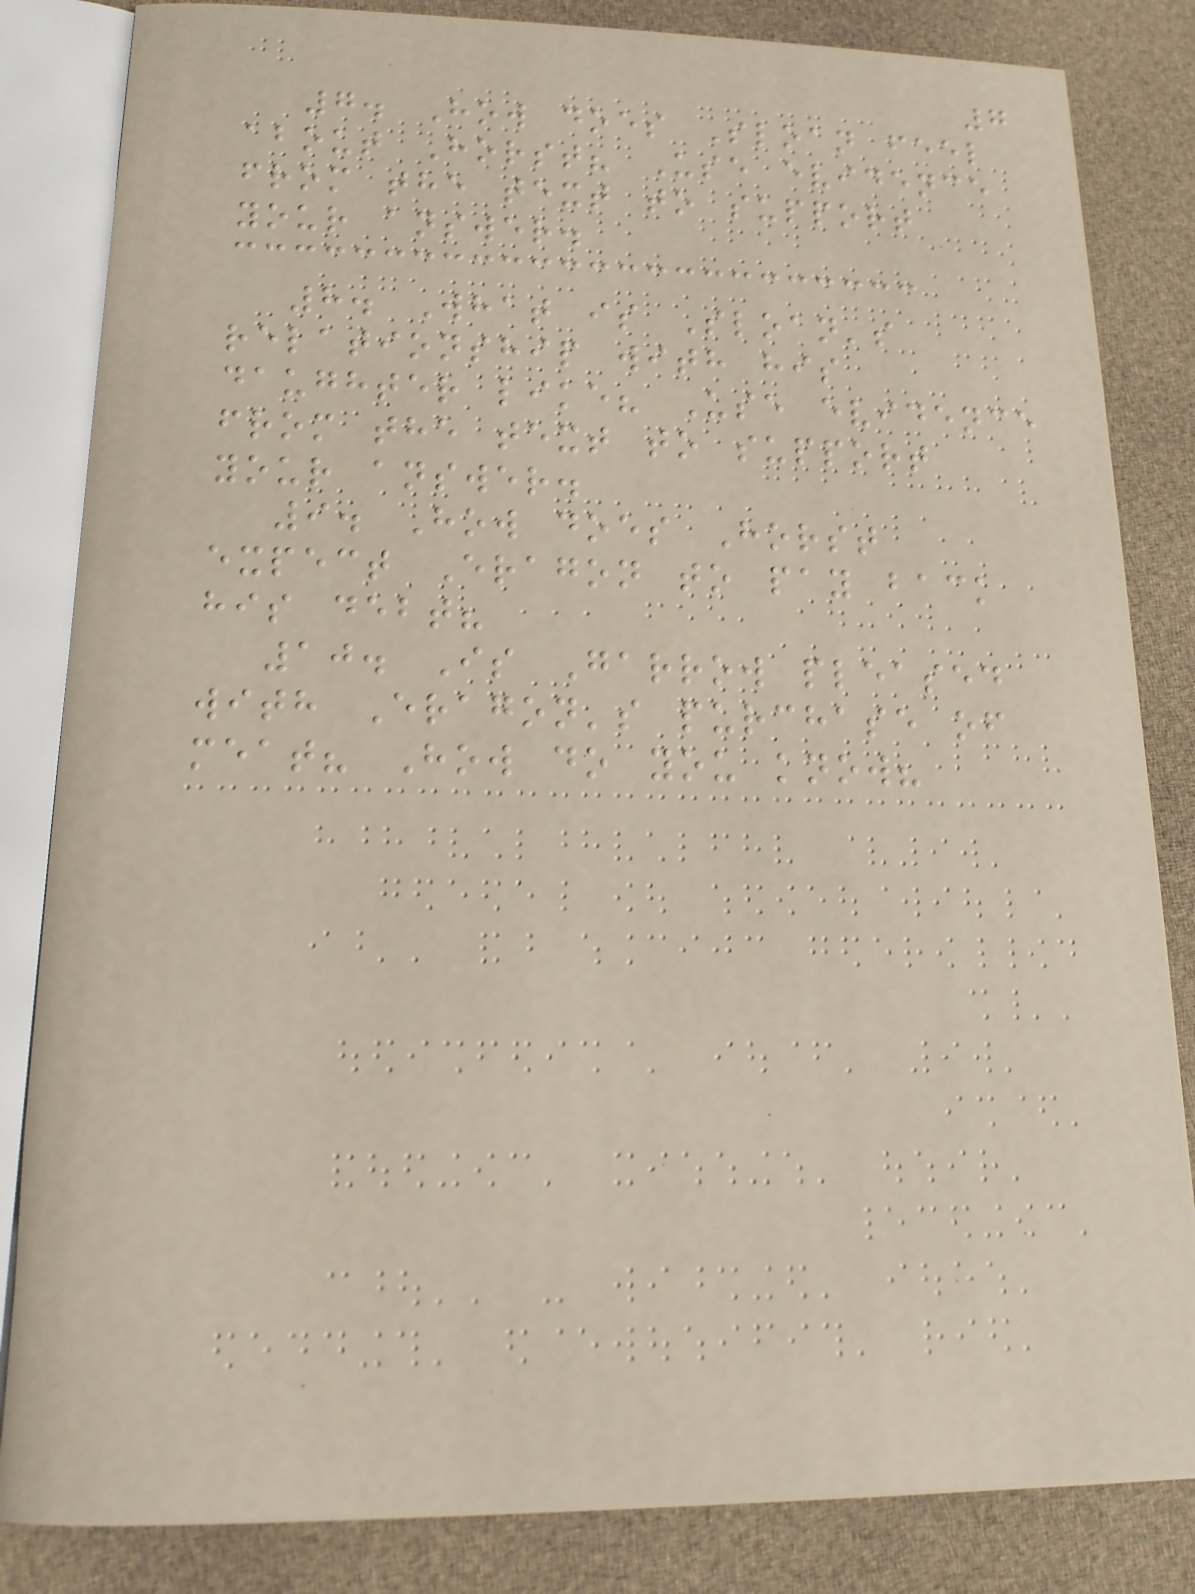7
7. How does Sloan feel
about Horst? Use evidence
from the text to support
your answer.
8. What is Sloan's
relationship with his
daughter like? Use evidence
from the text to support
your answer.
9. How does Horst
expect Eragon to pay back
his debt?
10. Is Garrow pleased
with Eragon's purchase of
meat? How do you know?
